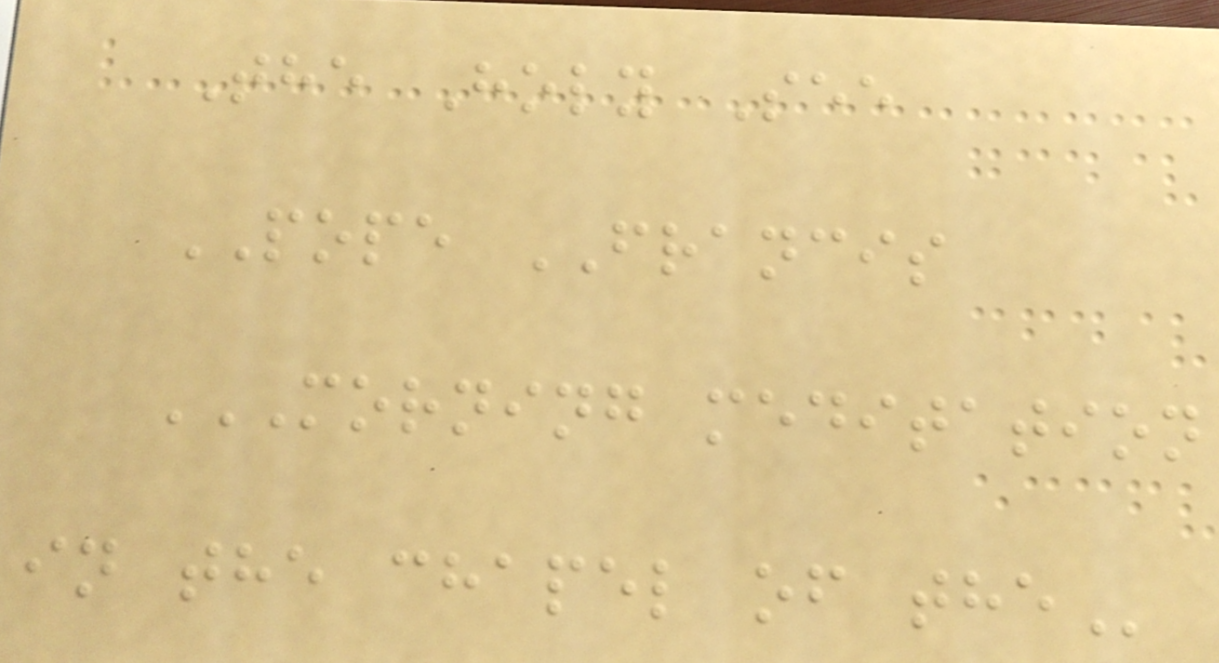The Holy See
POPE FRANCIS
MORNING MEDITATION
IN THE CHAPEL OF THE
